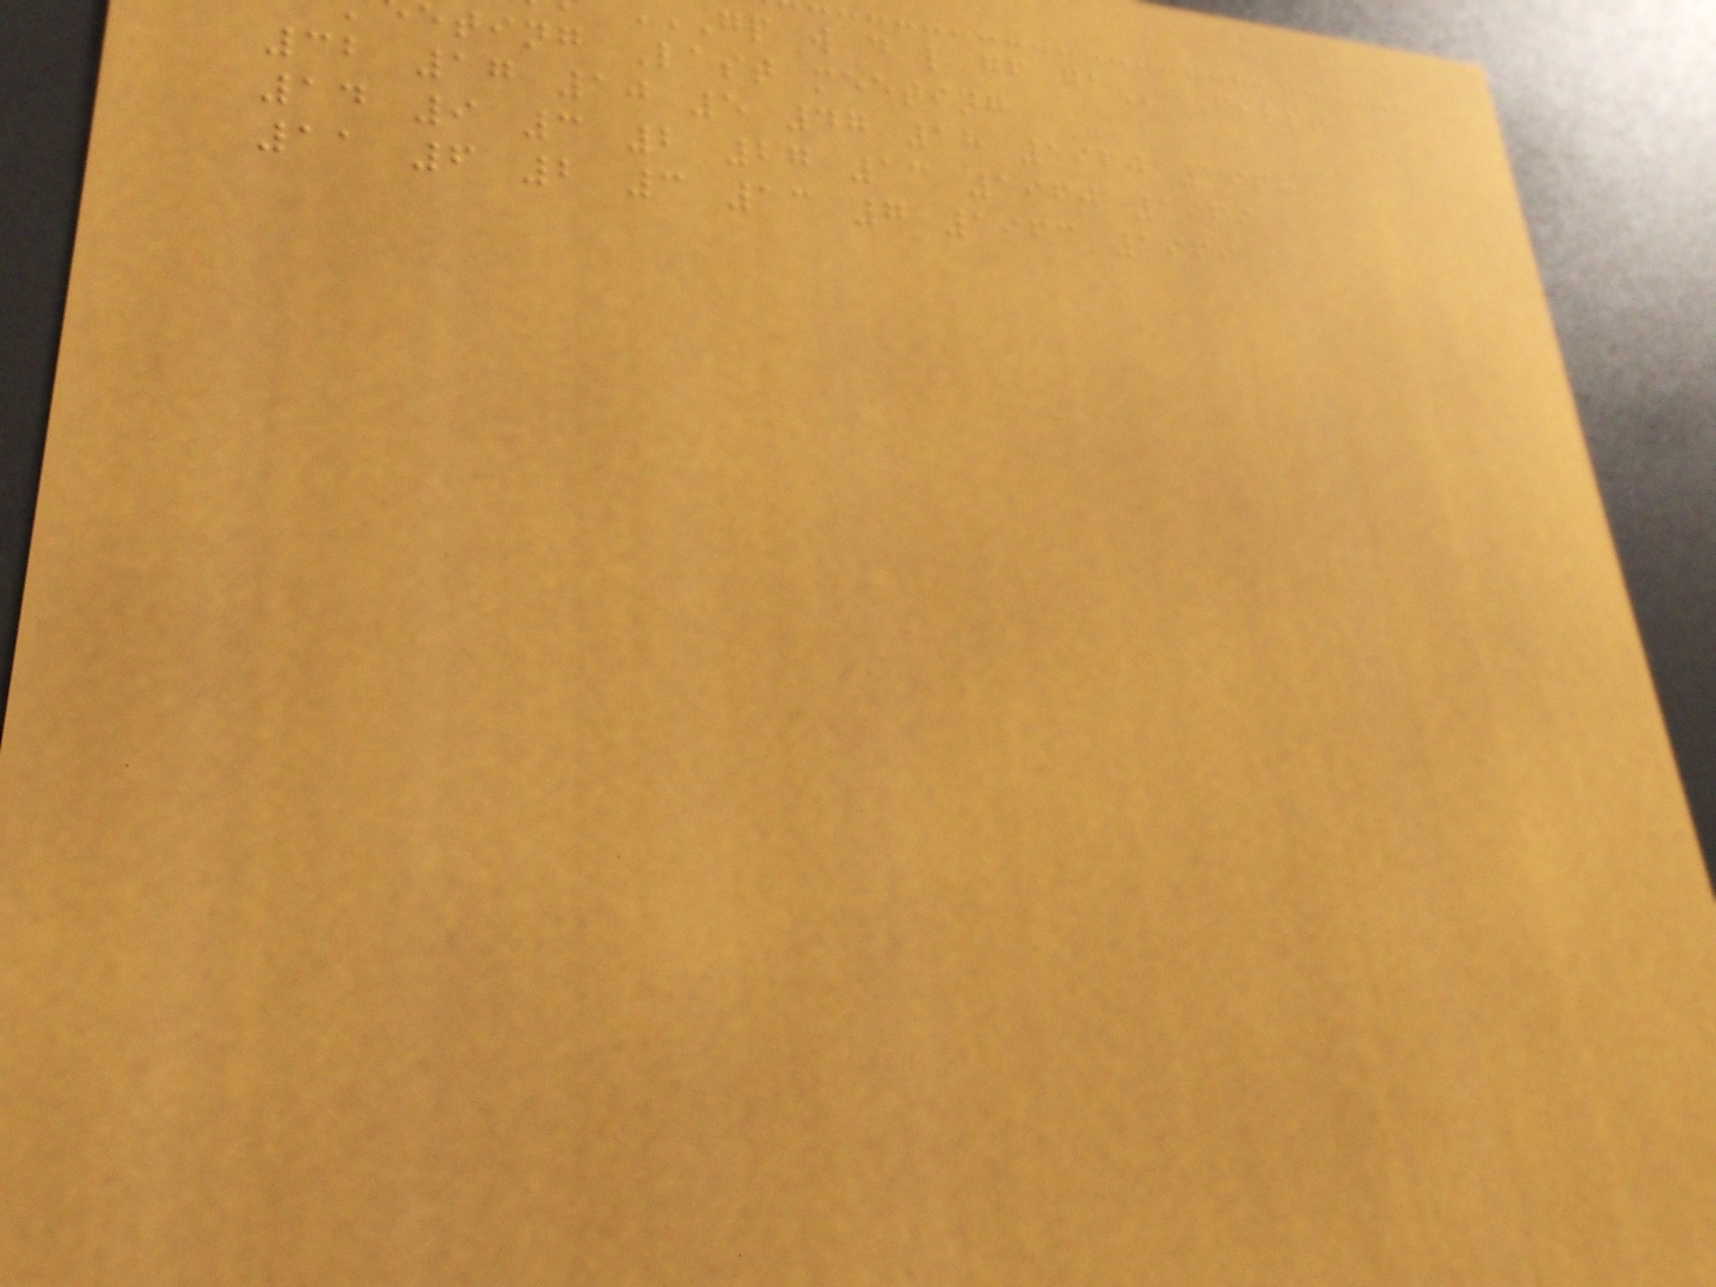gp w d l gf
eting Last meeting
32 17 10 5 47 18 1960 1968
14 9 3 2 27 13 1960 1969
11 6 2 3 13 7 1963 1969
